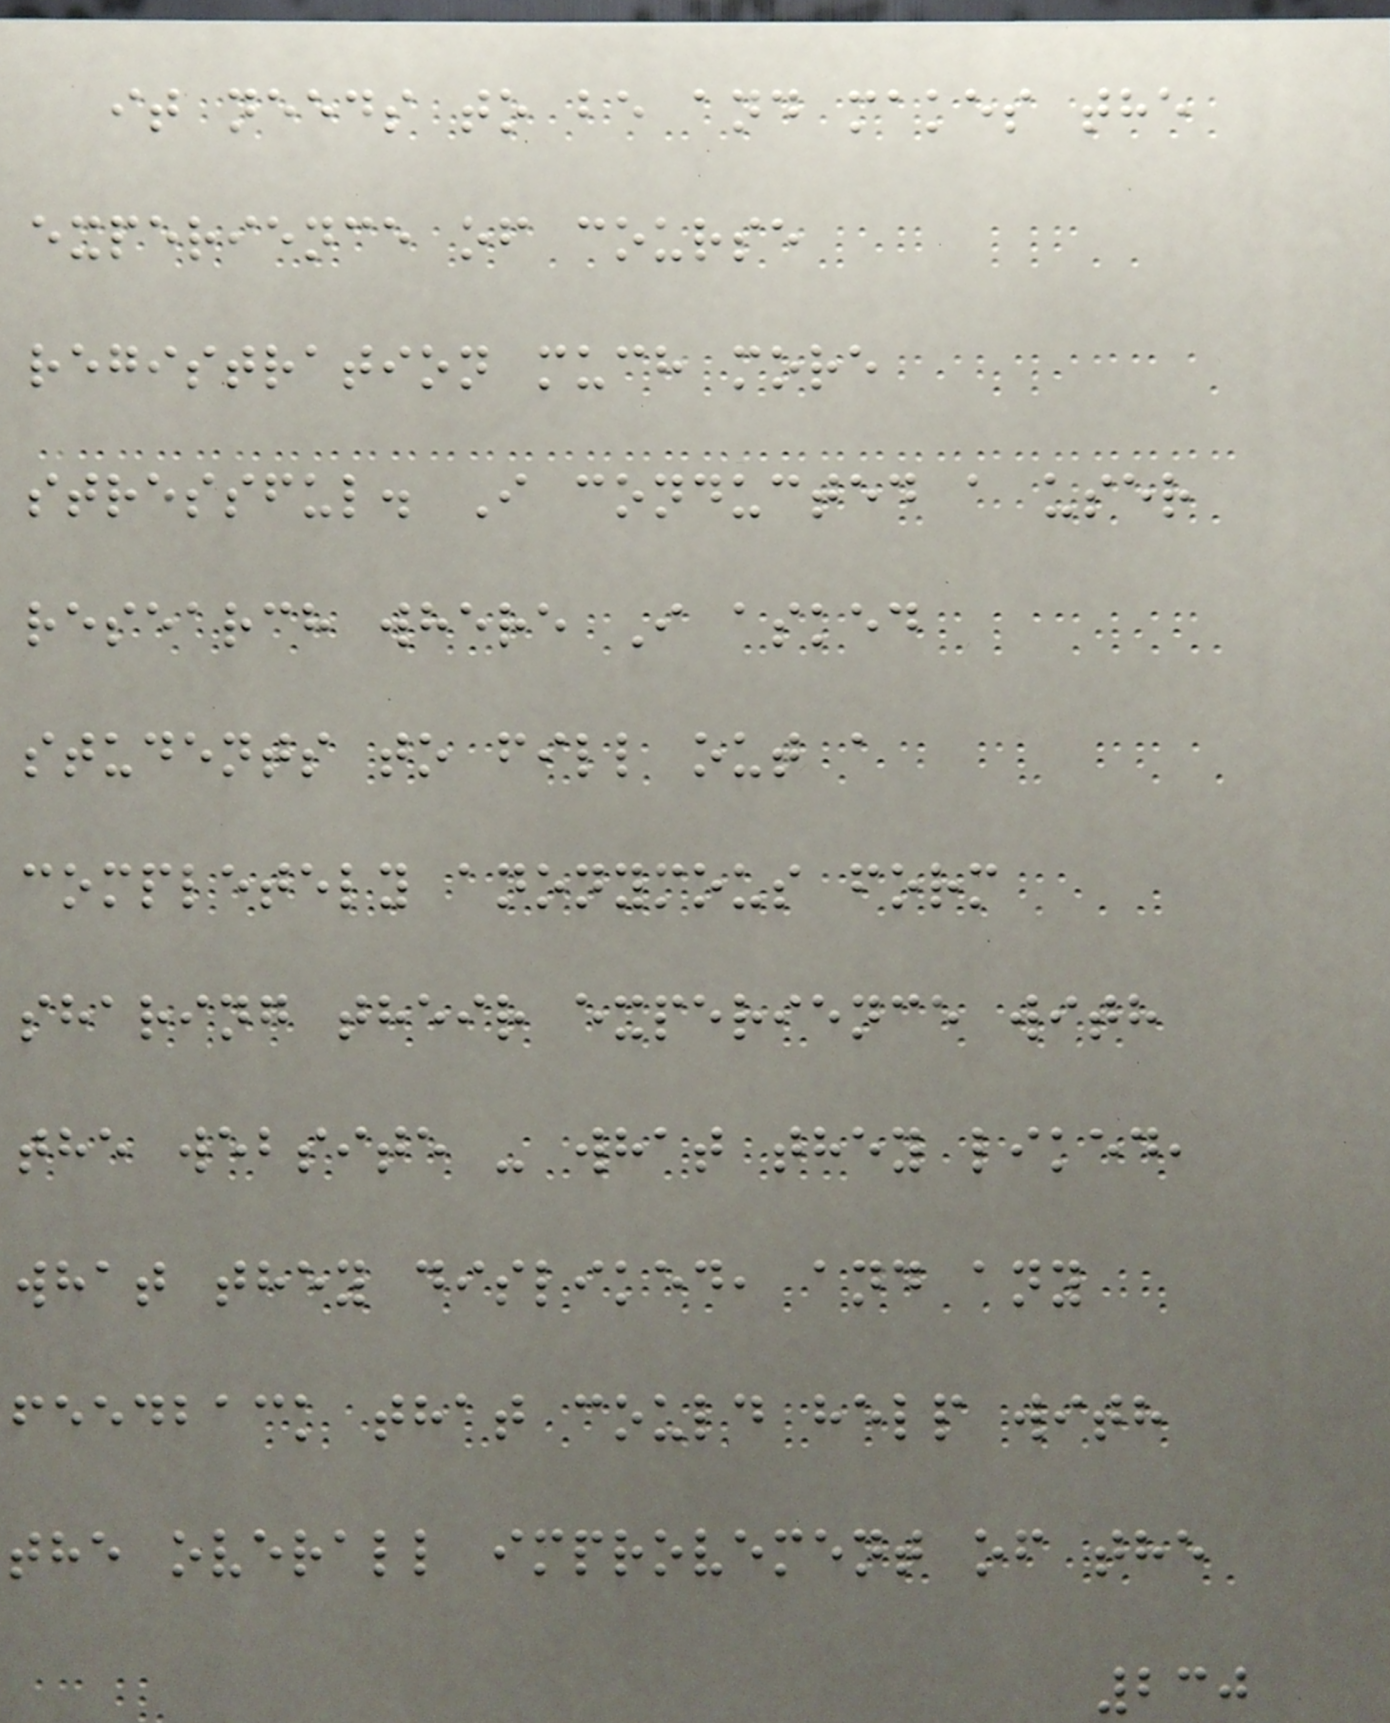it needs to be and makes the
experience of course
registration much more
stressful. I conducted a user
research where I asked
students to fill out a
completely anonymous form
sharing their experience with
the website - what they liked,
what they disliked, and any
feedback that could help with
the overall improvement of the
230
